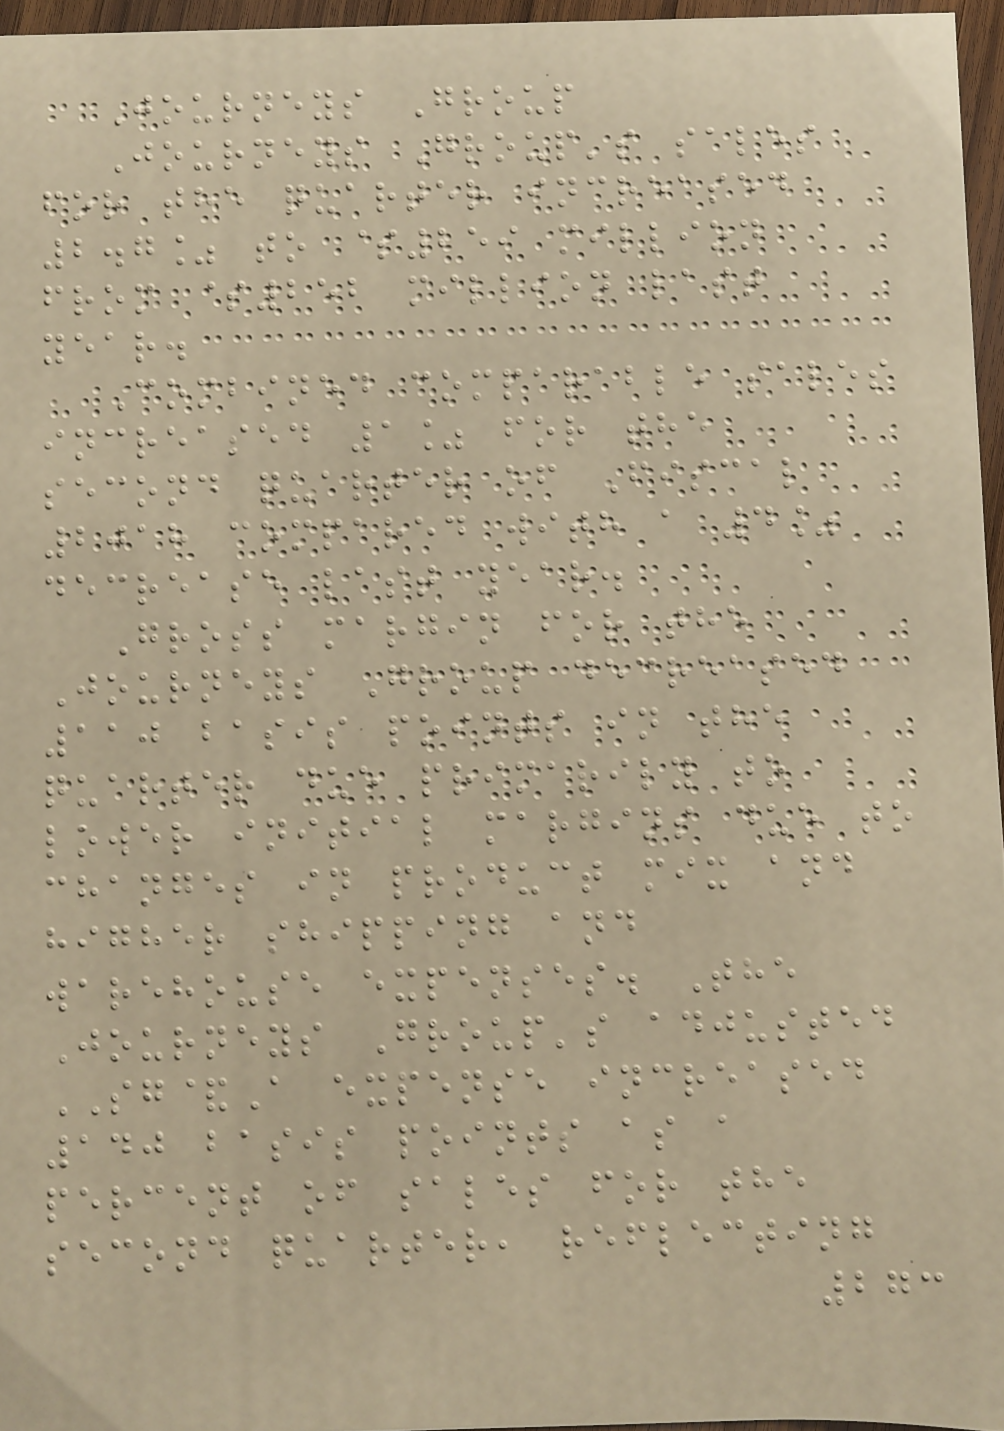Journeys Group
Journeys Group's sales
for the quarter increased
2.7% to $259 million
from $252 million last
year.
Combined comparable sales
increased 1% for the
second quarter of Fiscal
2018 compared with a 4%
decrease last year.
Gross margin for the
Journeys Group decreased
110 basis points in the
quarter due primarily to
lower initial margins due to
changes in product mix and
higher shipping and
warehouse expenses. The
Journeys Group's adjusted
SG&A expense increased
140 basis points as a
percent of sales for the
second quarter, reflecting
273
